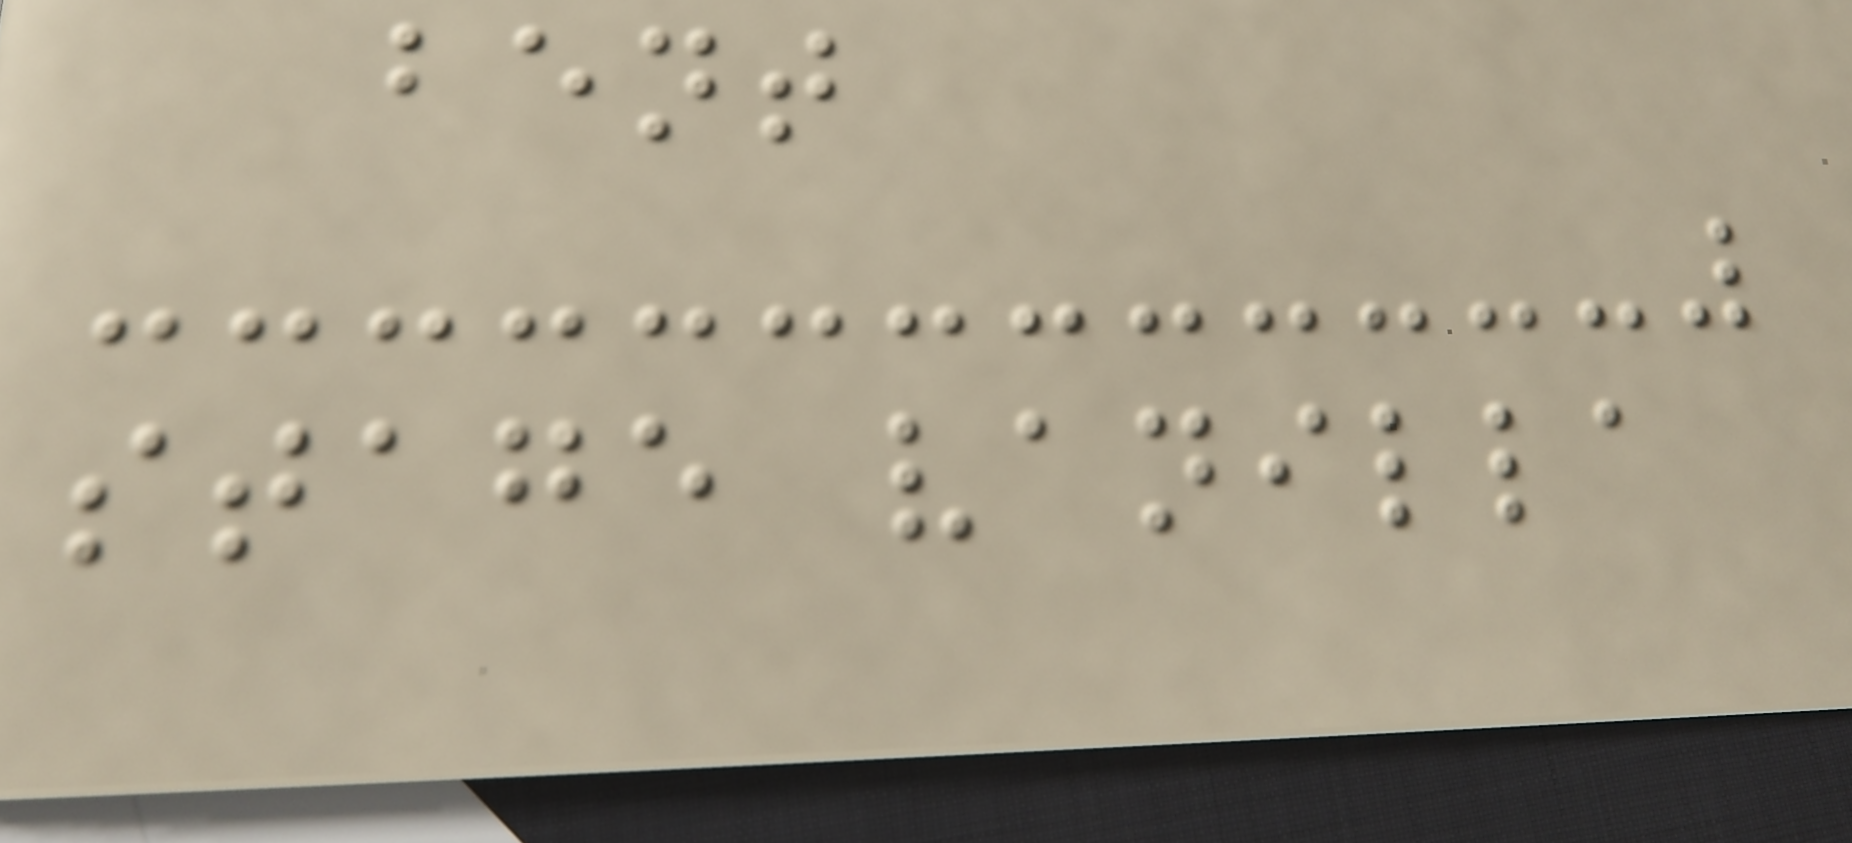bent
stage vanilla
